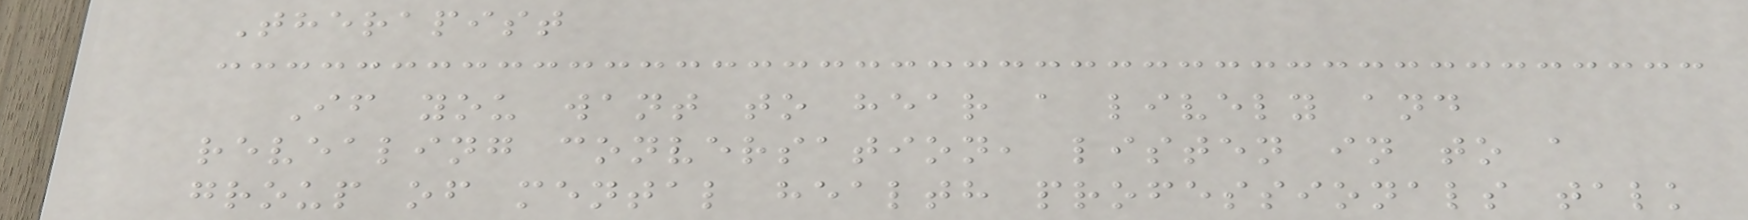Therapist
If you want to hear a lively and
revealing conversation, listen in to a
group of mental health professionals talk
